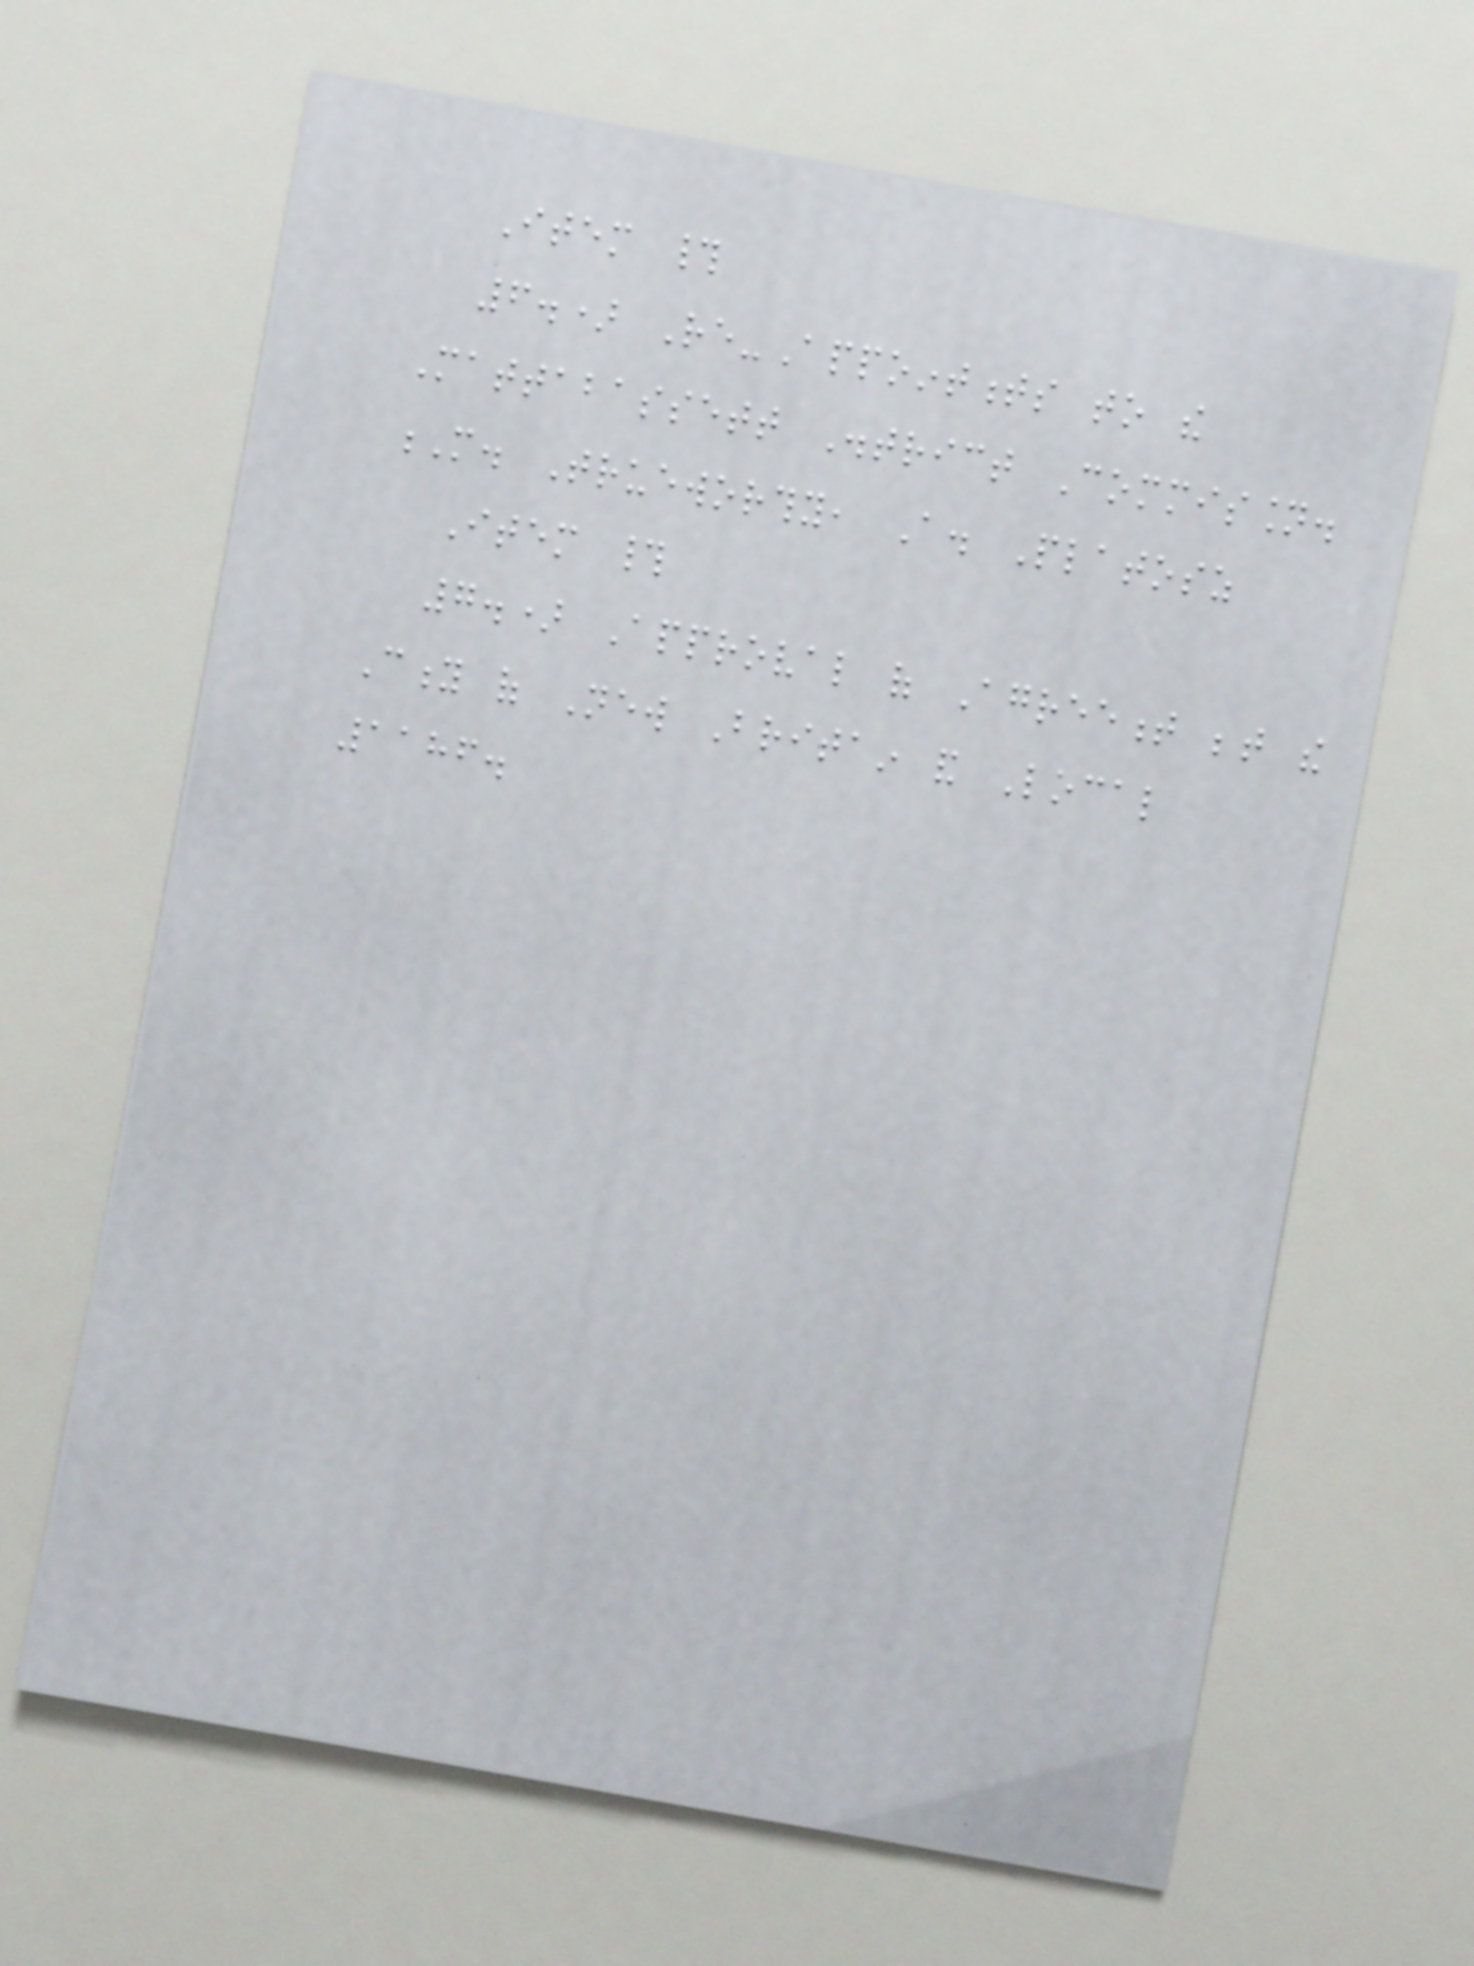Item #
6.) Re-Appointments to the
Mattabassett District Commission.
M. Trueworthy, A. Platosz
Item #
7.) Approval of Agreement between the
City of New Britain and Local
1186.
